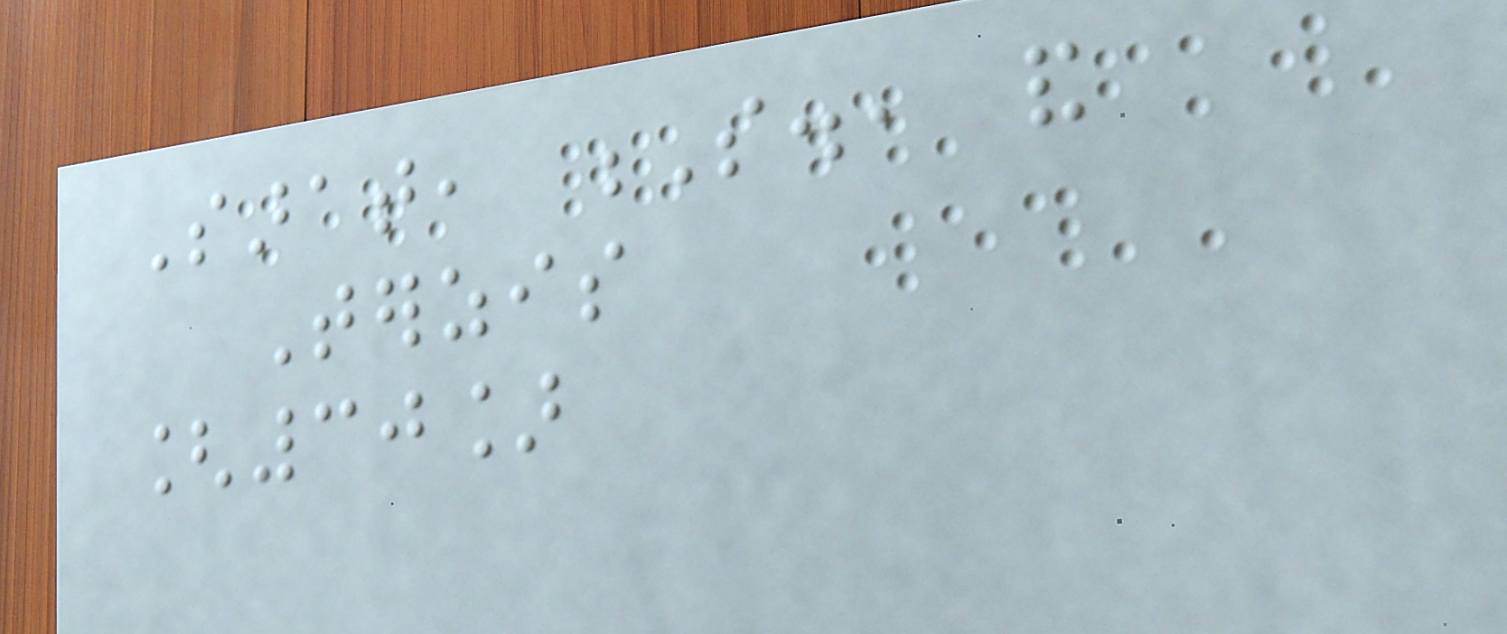Sarat, S., and
Terzis
[30]
